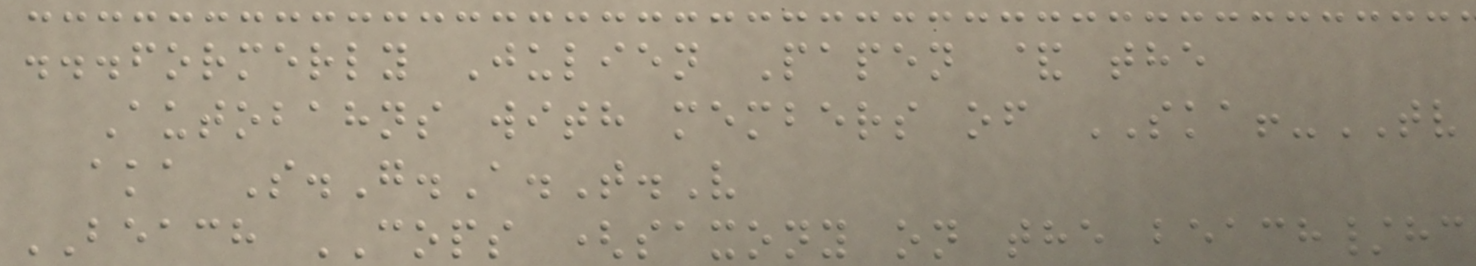...formerly Julien Papen & the
Autobahns with members of SKA!-TV
aka S.G.A.T.V
BEACH COPS (saxony on the beach/hc
